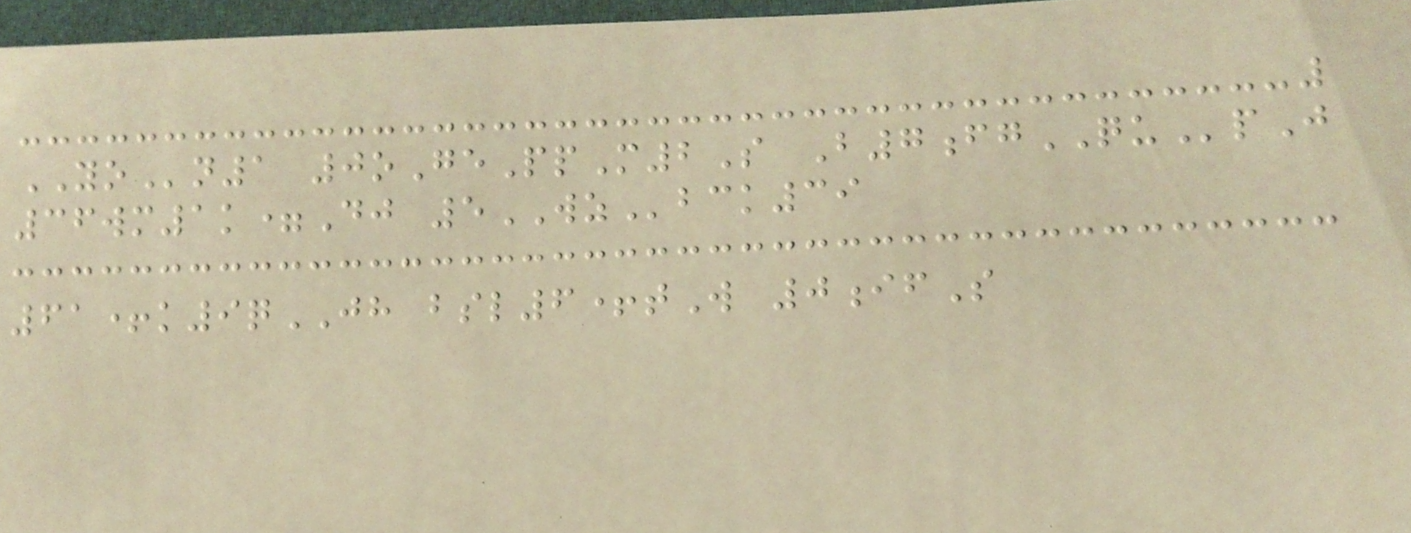YOn1 0oGePpM2S B7fgQUpJ
36wm1k=Dj 5WZbck39
61+k9qJH bsl6+tW 0ifS
